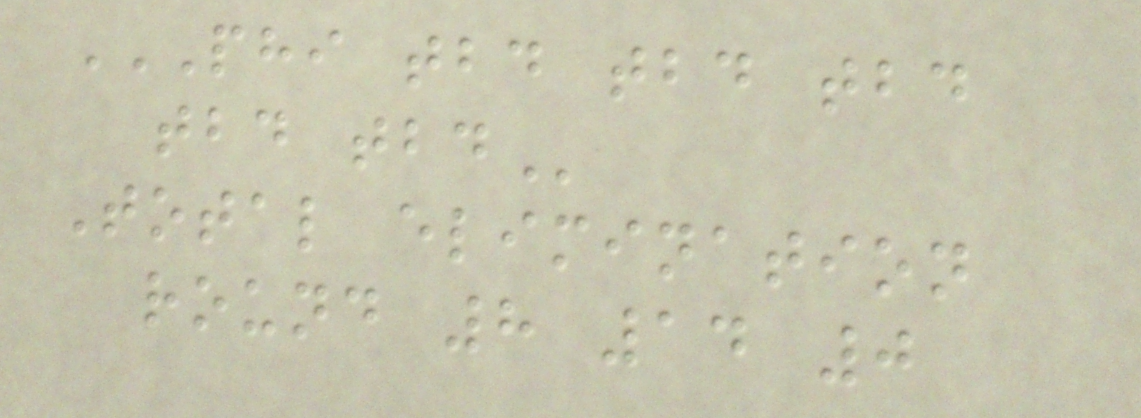PHI TBD TBD TBD
TBD TBD
Total elimination
round 8 14 0
